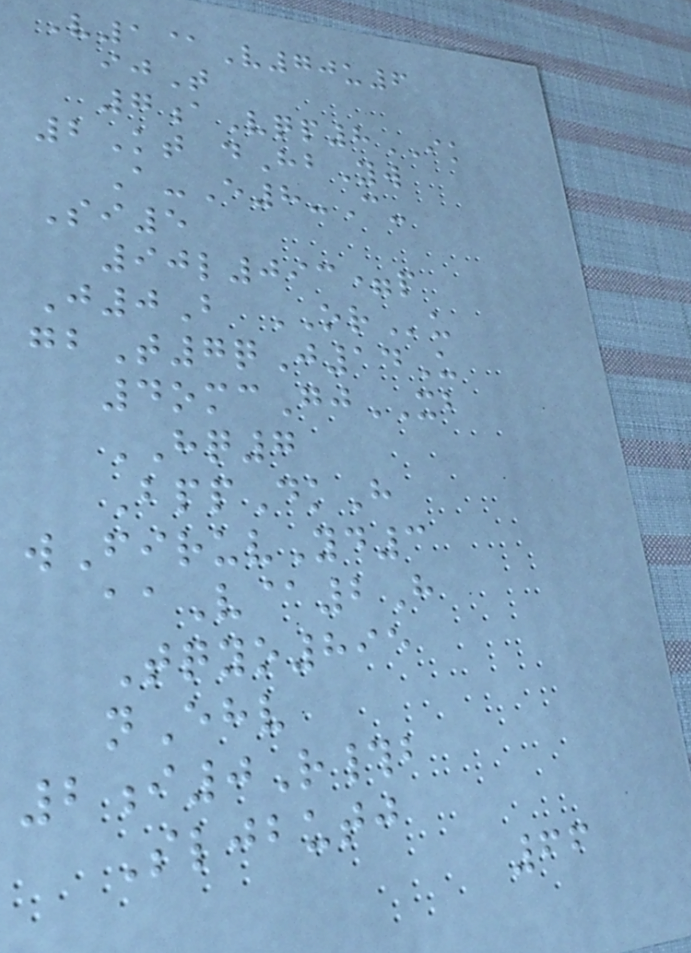V1@V70u6
ijT
7aVqp8IK
2Kt dHbYw
A-E8-C-
Si5
90l093=p
J0B ORu
gbT7qJ14U
4omcGjXB
HQ7
BppDkH
wFiruvYd3
aaV@2H
Tqyo895
nEhv
2i0R#b
Sljbutj
66
